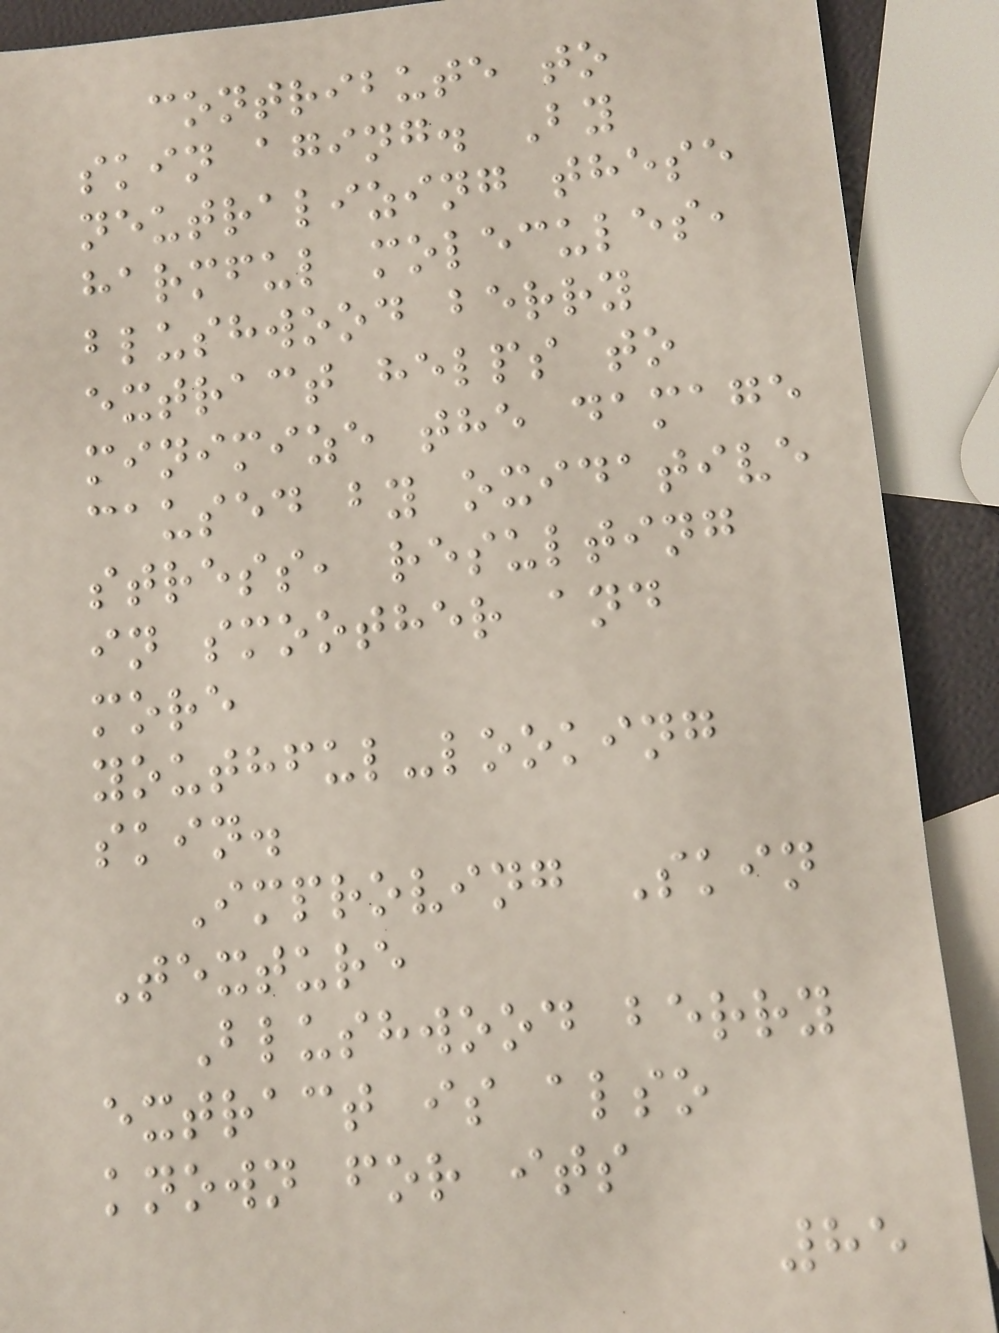contribute to
skin aging. By
neutralizing these
harmful molecules,
blushwood berry
extract helps to
minimize the damage
caused by oxidative
stress, resulting
in smoother and
more
youthful-looking
skin.
Improving Skin
Texture
Blushwood berry
extract is also
known for its
85
